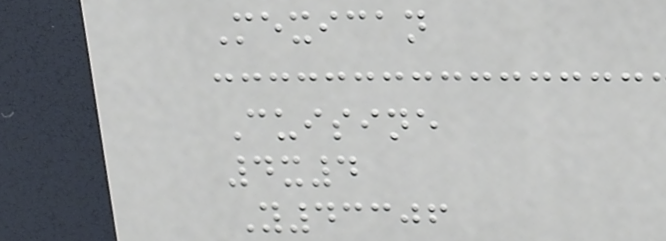Mexican
Cuisine
4x4
Y43306
